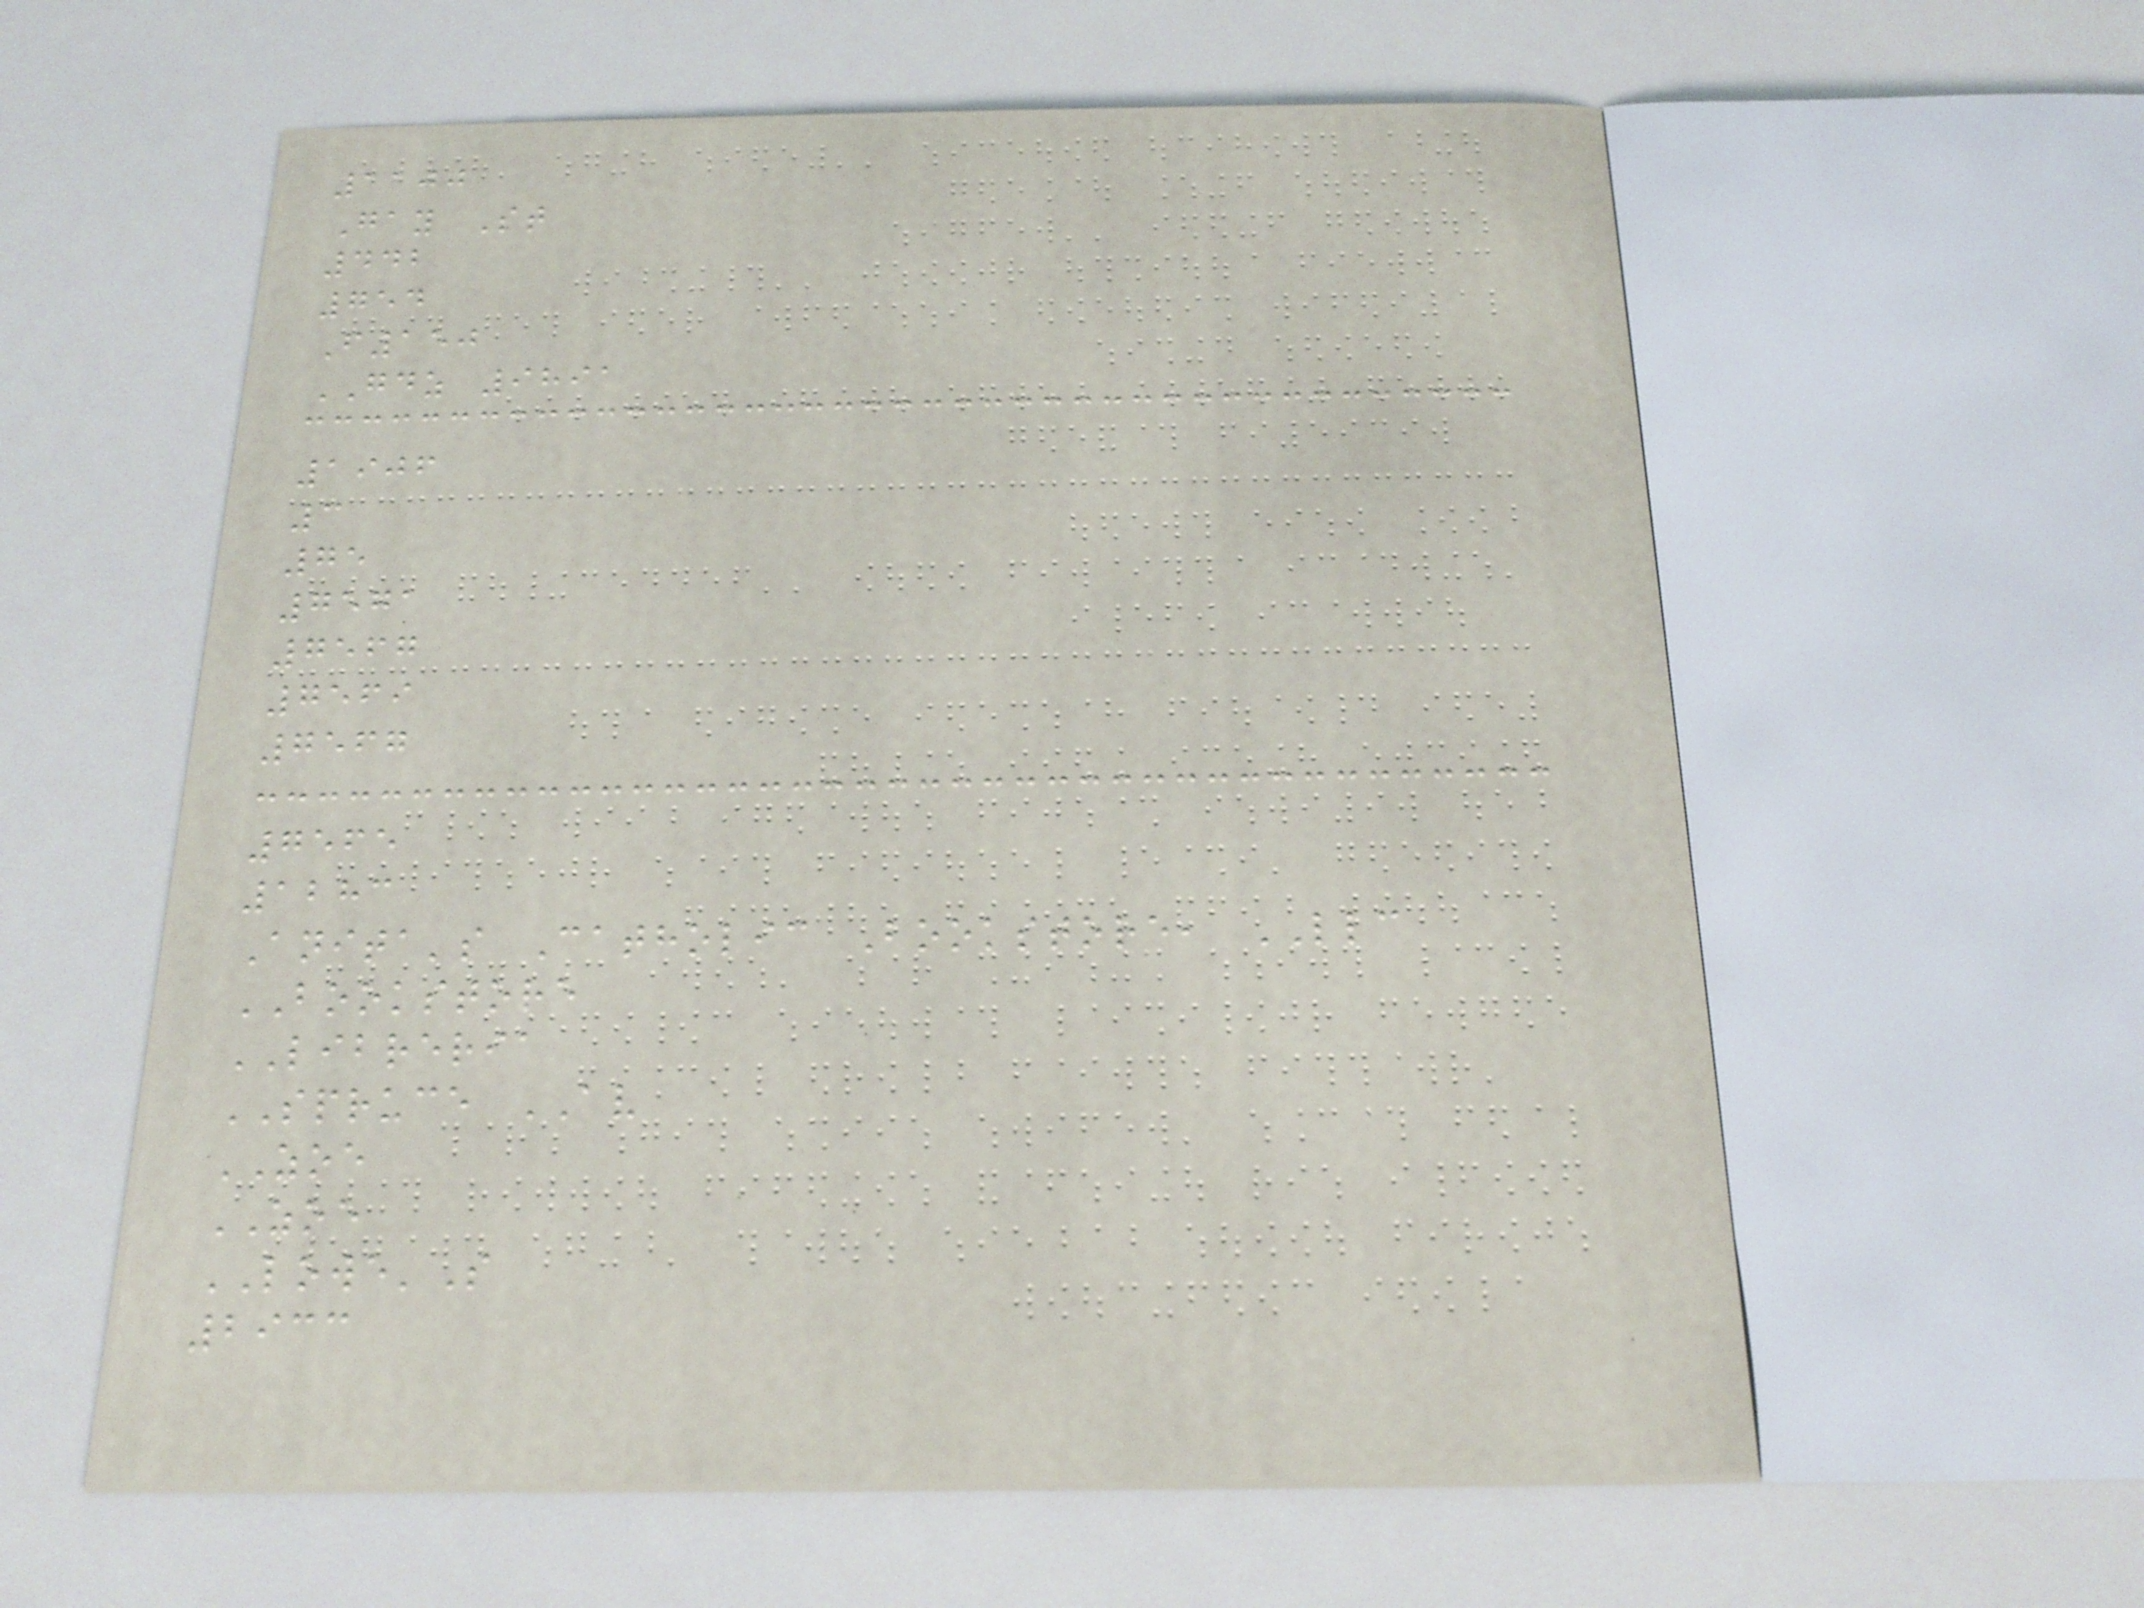1100
Gay St
442
754
F150
GDZ 9891
1906
3
75
7571
7567
7569
7567
7565
1283
Anita's Catholic Bookstore, LLC
BOOKSTORE
LIBRERIA
SPRUCE AV
ZOE
ZOE
LOWE'S
2933
